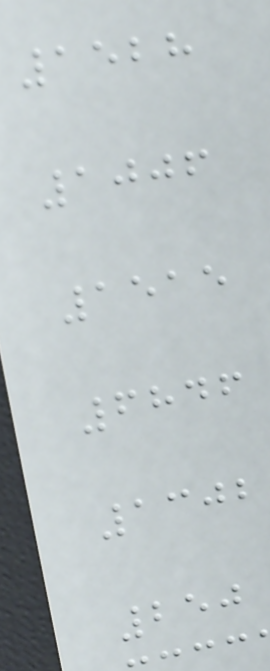1528
1006
1515
6846
1302
250
